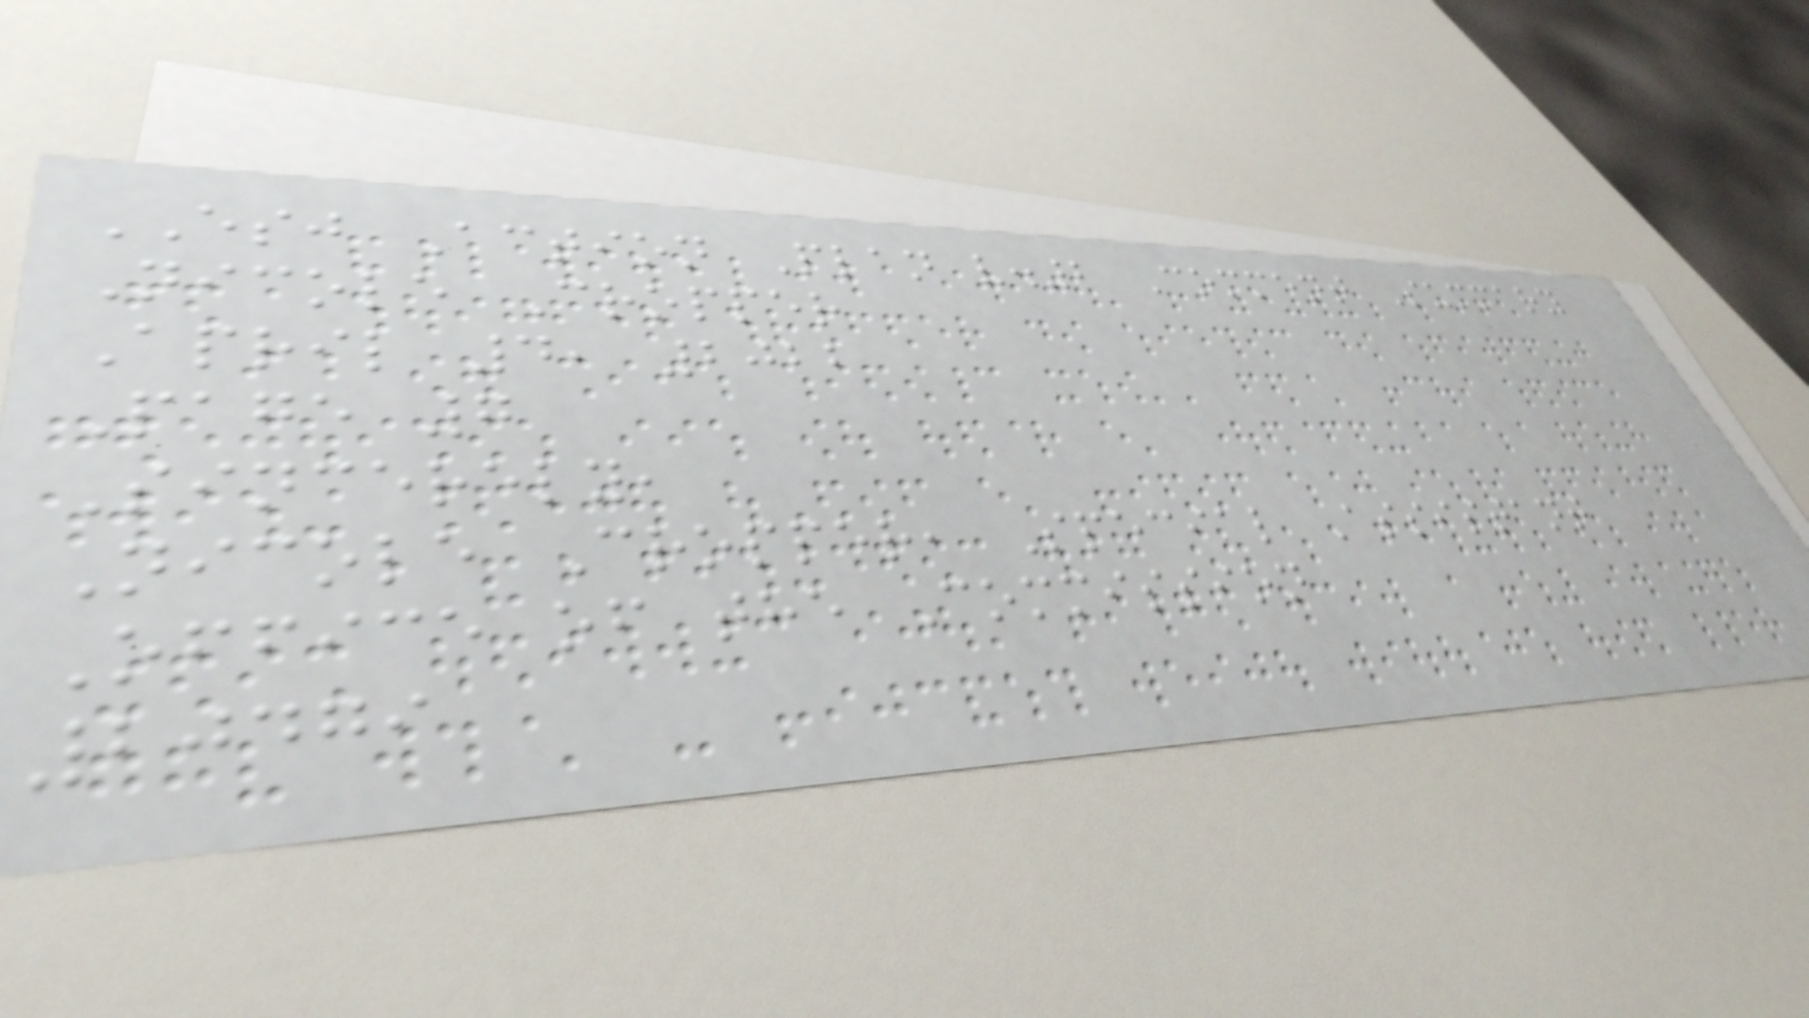ESJ Action Plan v.2 Comment Summary
Nicole Cropper
April 4, 2022
Page 7
Sincerely,
Nicole Cropper, Special Assistant
Office of the Commission
20479
